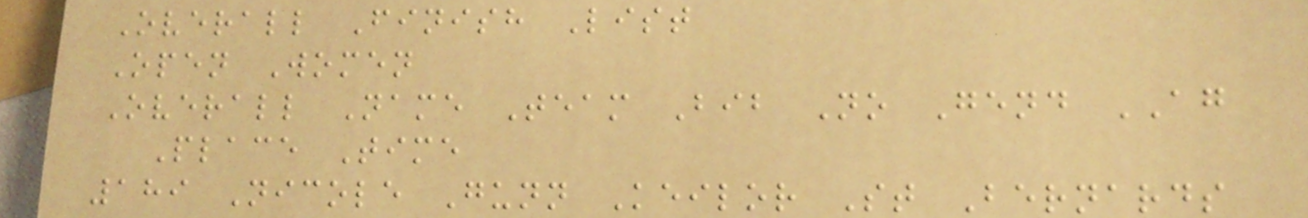Overall Finish List
Open Women
Overall Name Team Bib No Gend AG
Place Time
189 Nicole Gunn Keilor St Bernards
